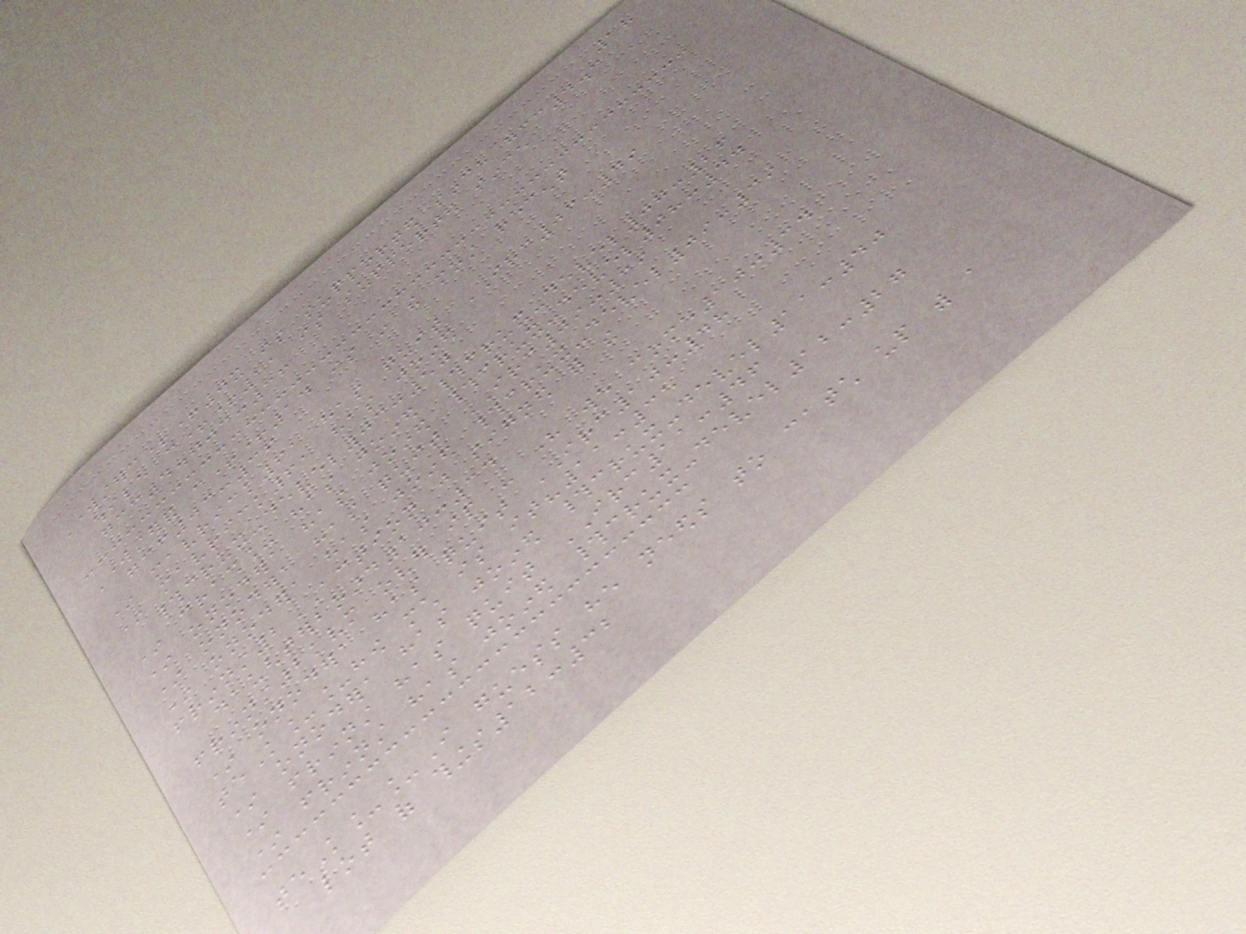18
Worksterc++0x is supported since gcc4.3
while c++11 is supported since
gcc4.703:36
Worksterand c++14 is in the most recent
gcc03:36
* mavrick61 has quit IRC03:49
* mavrick61 has joined
#crux-devel03:50
* crash_ has joined #crux-devel07:26
* onodera has joined #crux-devel08:44
* onodera has quit IRC09:39
* onodera has joined #crux-devel09:39
frinnst2ACTION just signed for the
daughterboard10:34
frinnst2kvm over ip - here we come10:34
* onodera has quit IRC10:48
teK__how much is it?11:35
* onodera has joined #crux-devel11:40
* frinnst has quit IRC11:46
* frinnst has joined #crux-devel12:27
teK__I guess he needs to catch up with a
lot of things12:32
